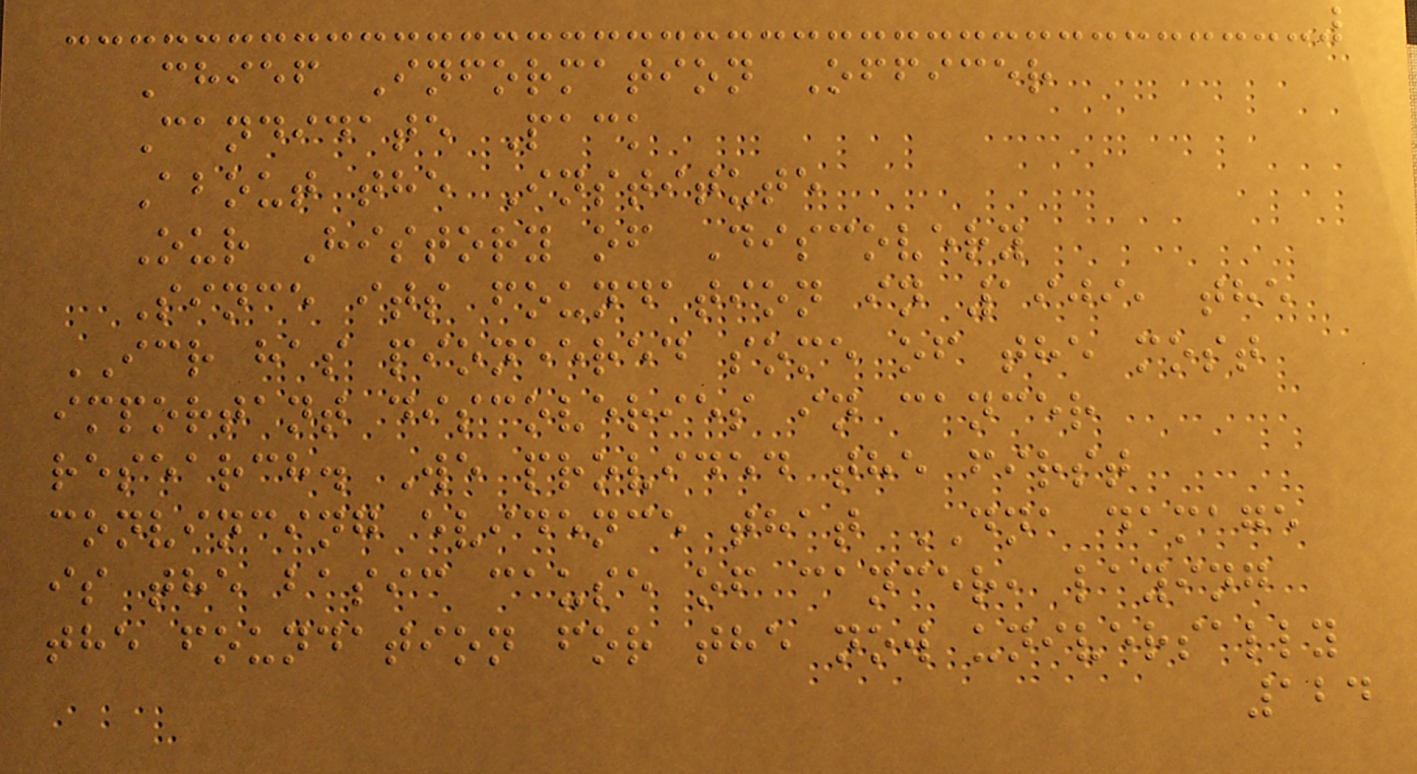Chief Information Officer
Candidate Pack
About the Institute
Our History of Discovery
Since its foundation in 1909, the
ICR has pioneered some of the most
important discoveries in cancer
research. We provided the first
convincing evidence that DNA damage
is the basic cause of cancer, laying
the foundation for the now universally
124
